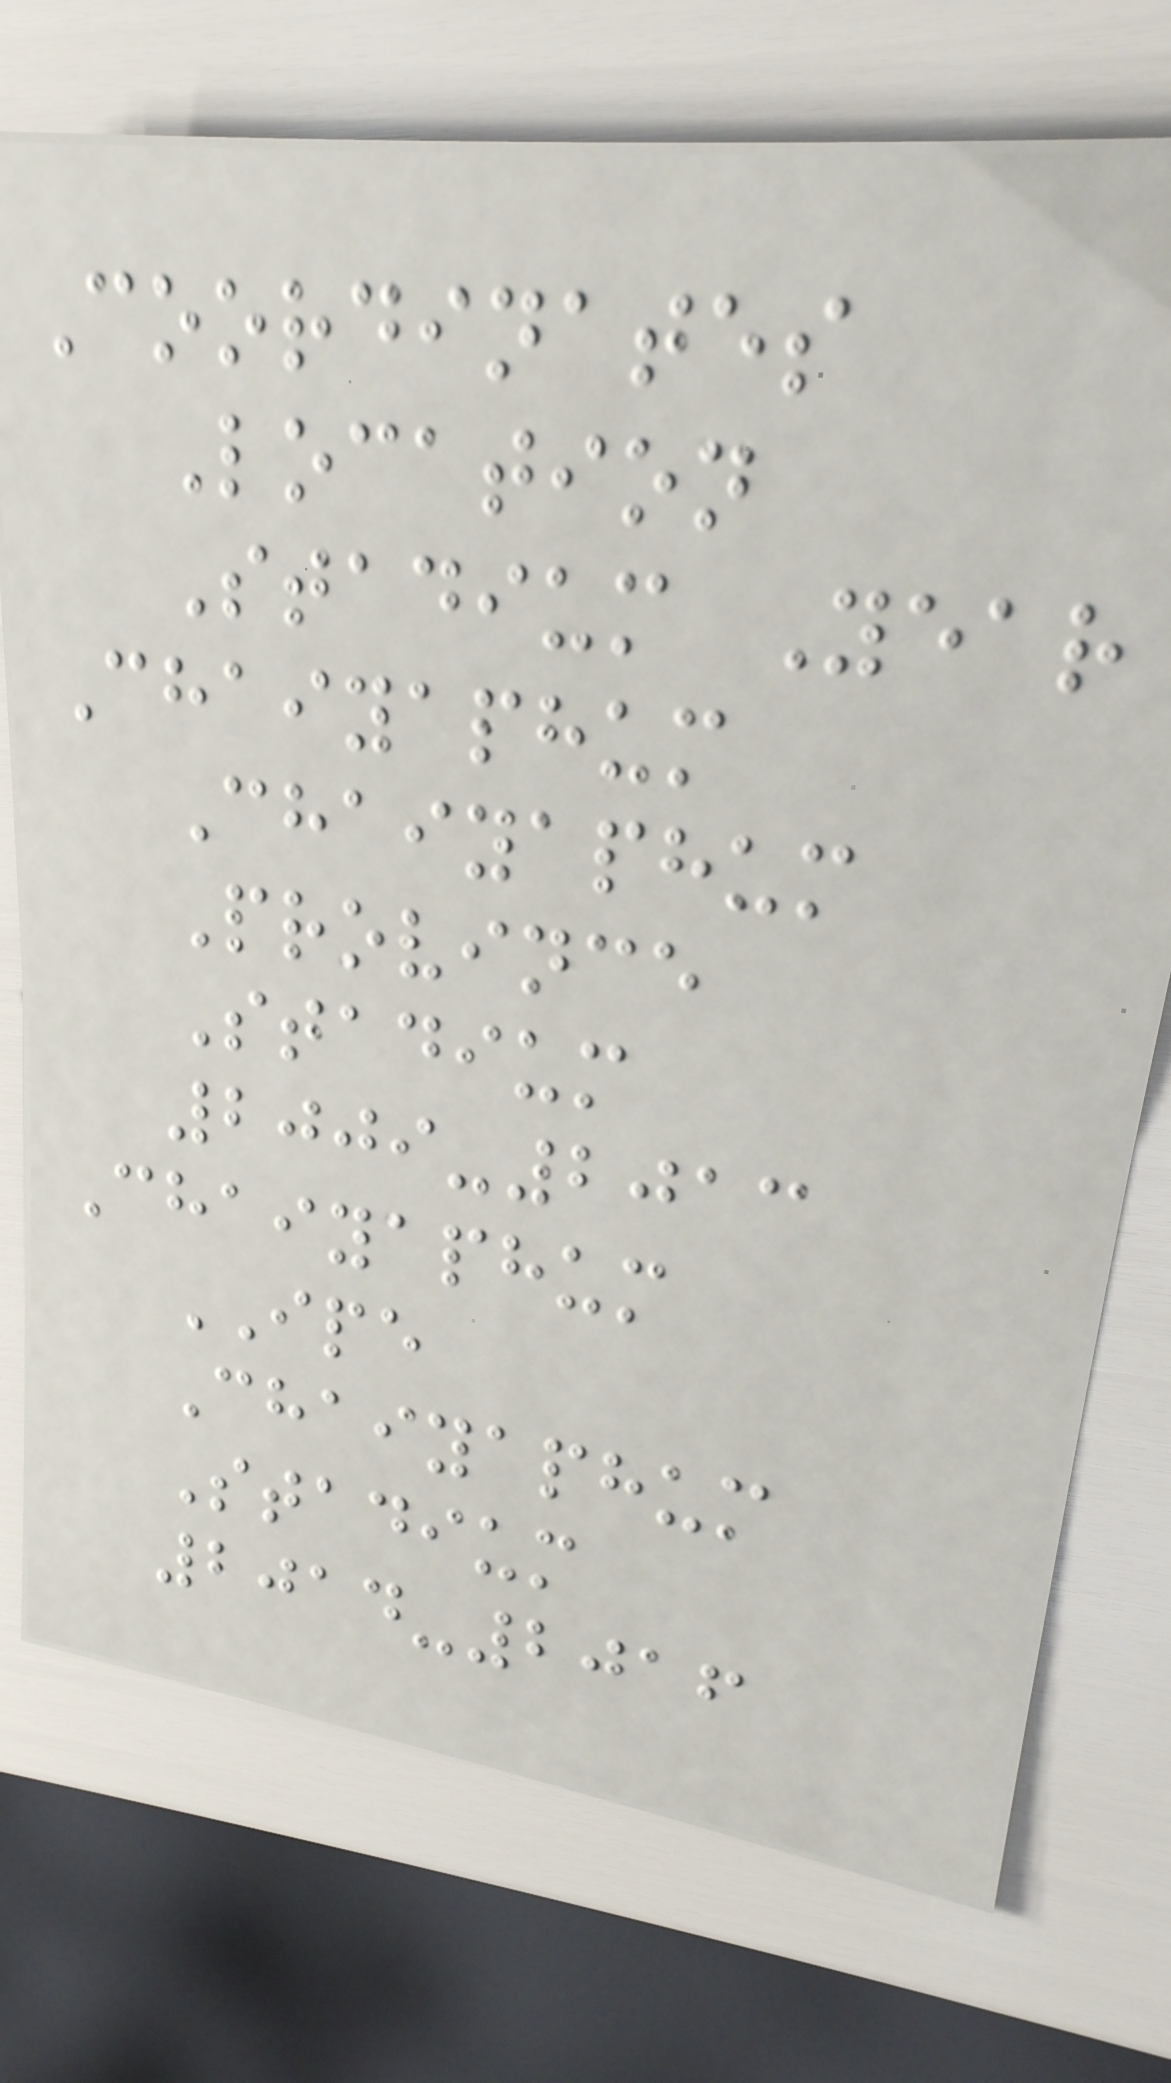Coordinates
Location
Stadium Year
Chaiyaphum
Chaiyaphum
Province
Stadium
2009-2013
Chaiyaphum
IPE
Chaiyaphum
Stadium
2014-2016
